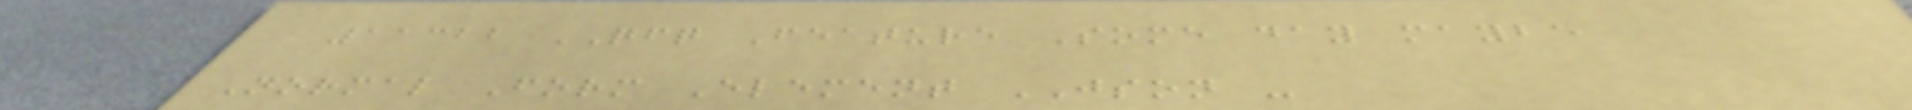11322 QFQ Feature Some day maybe
Normal Form Element JSON -
